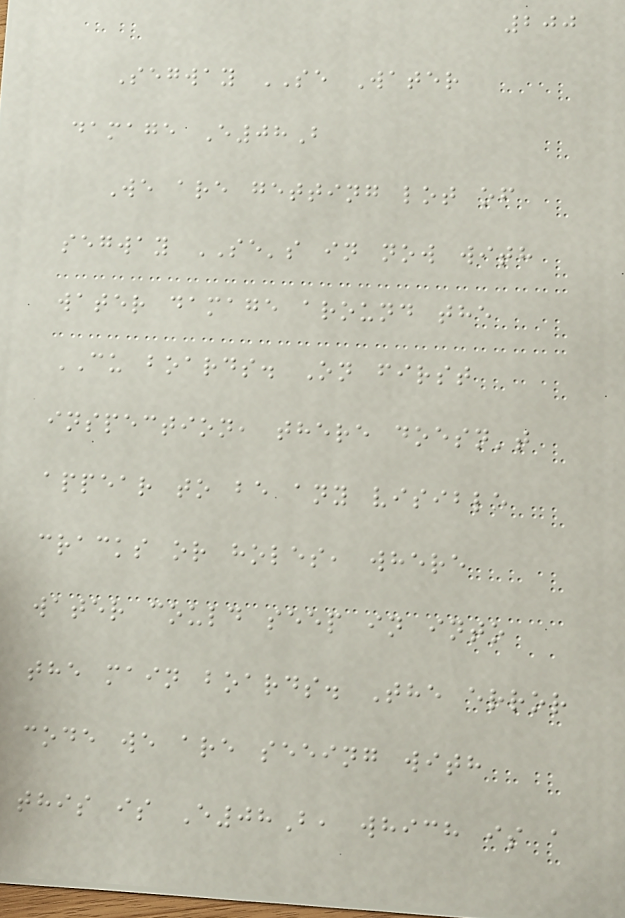200
Segway SE Water
damage E08B
We are getting lot of
segway SE's in now with
water damage around the
CU boards. On first
inspection, there doesn't
appear to be any visible
cracks or holes, where
water could seep in into
the main boards. The error
code we are seeing with
this is E08B, which is a
